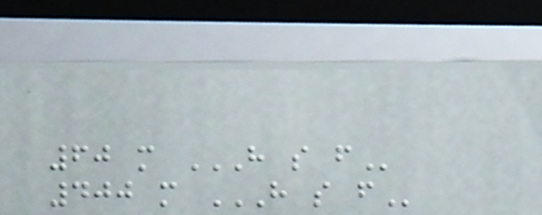60 m H S F
400 m H S F
